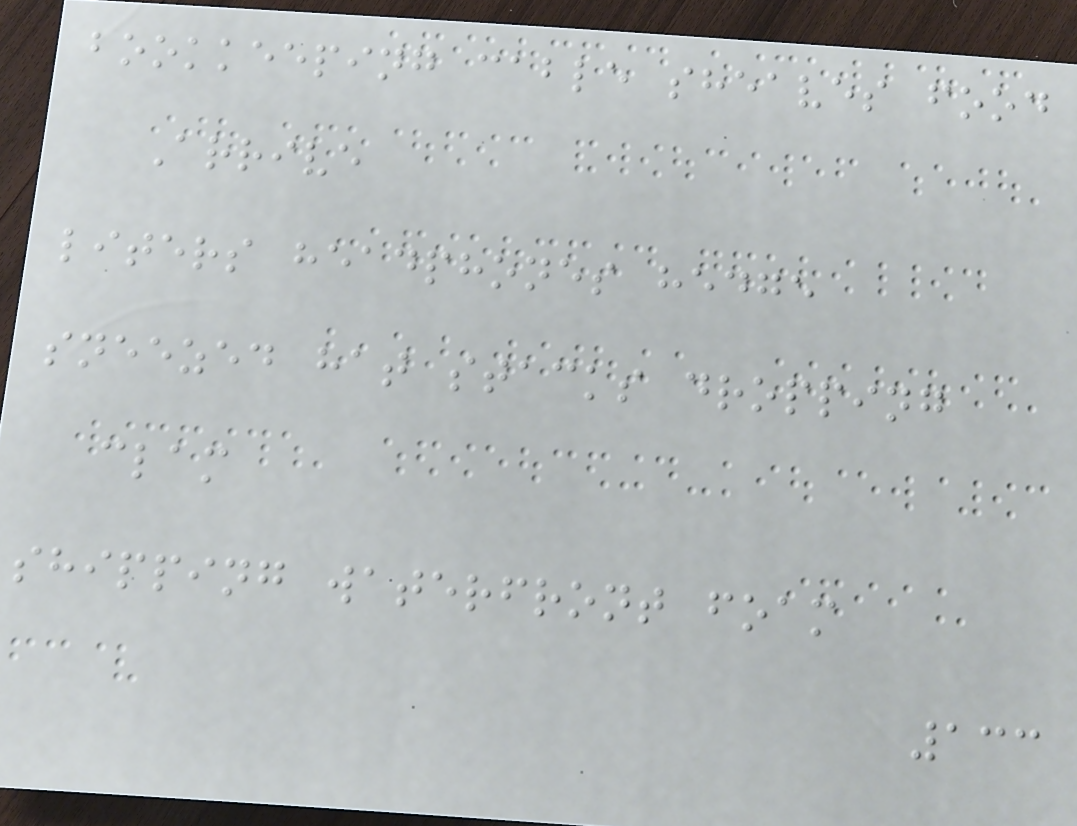bookkeeping cable sheaves food
Arrive
liters headphones hedge
sneezed hat stacks dropping
clam
shipping waterfront foam
133
